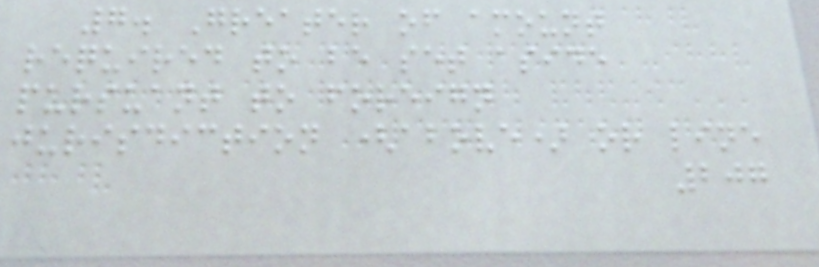7. Greater of amount
required to be set aside
pursuant to foreign
jurisdiction (above) or line
207
